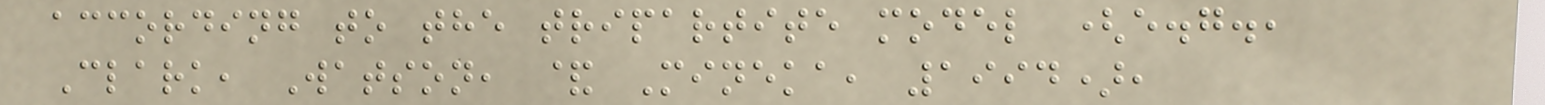according to the tripartite model (e.g.,
Clark, Watson, & Mineka, 1994),
